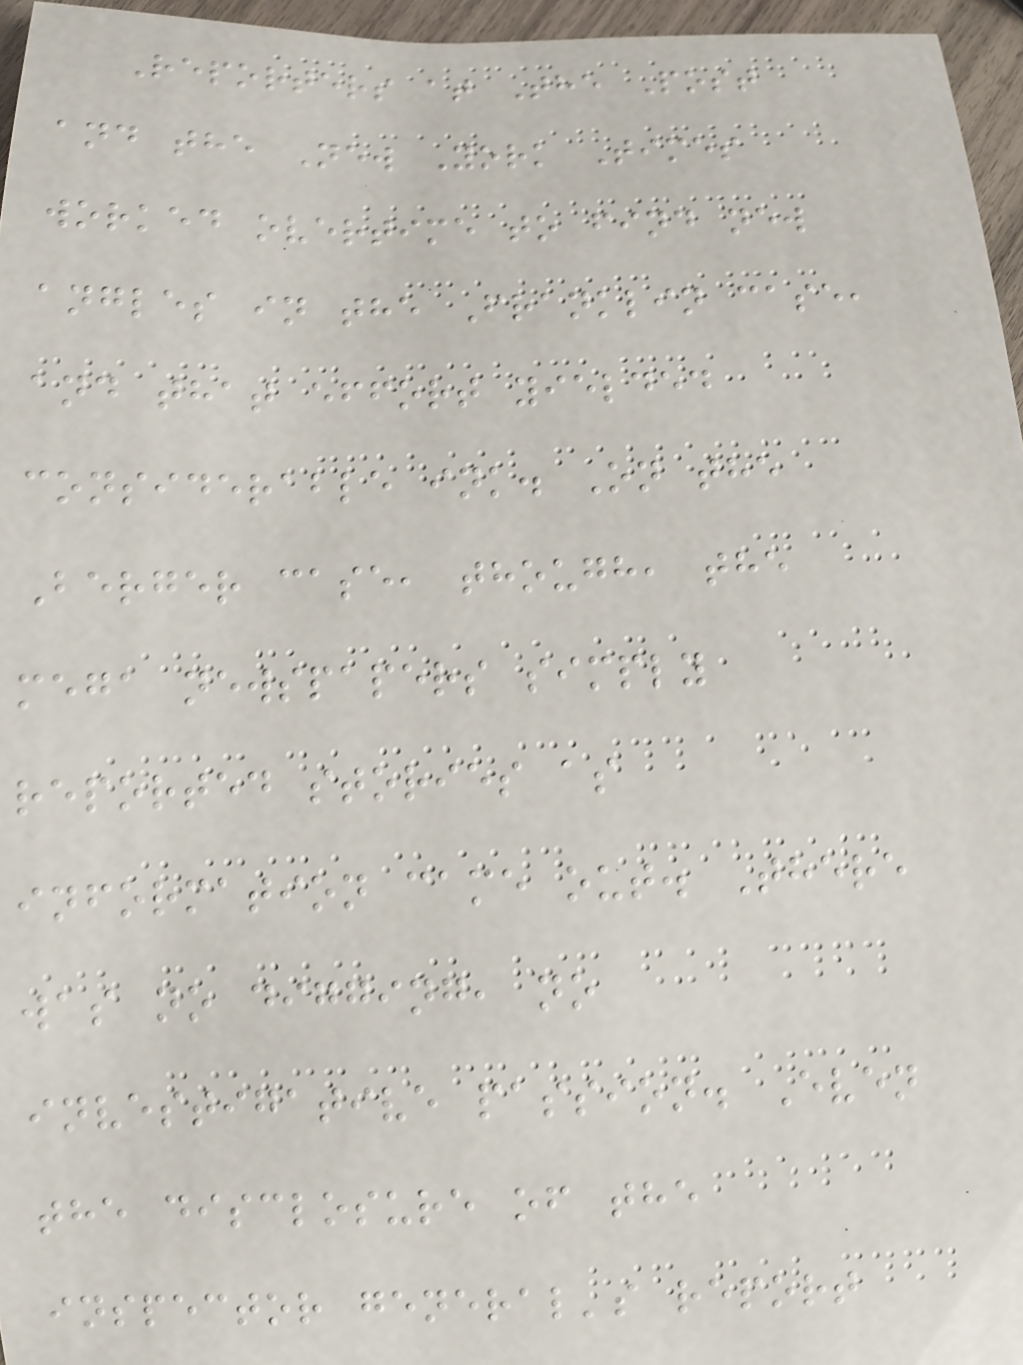Reporters at The Post
and the New York Times
worked overtime to find new
angles in the Franklin case,
and that effort yielded
considerable ink. On the
Berger case, though, the
mega newspapers simply
reported stories as
information came out. There
was no digging, no
investigative passion. Even
the disclosure of the
inspector general's report
